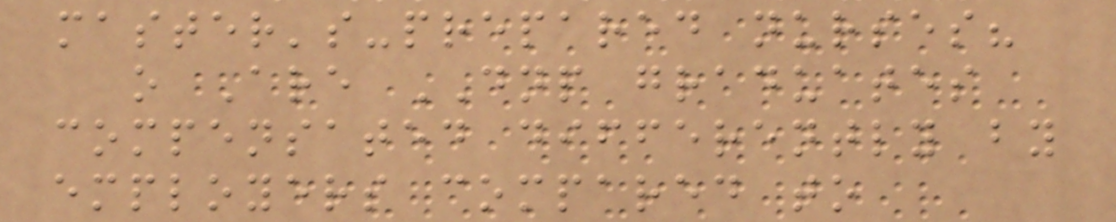master's-prepared nurses?
o Are DNP graduates
compensated differently by
employers compared to
